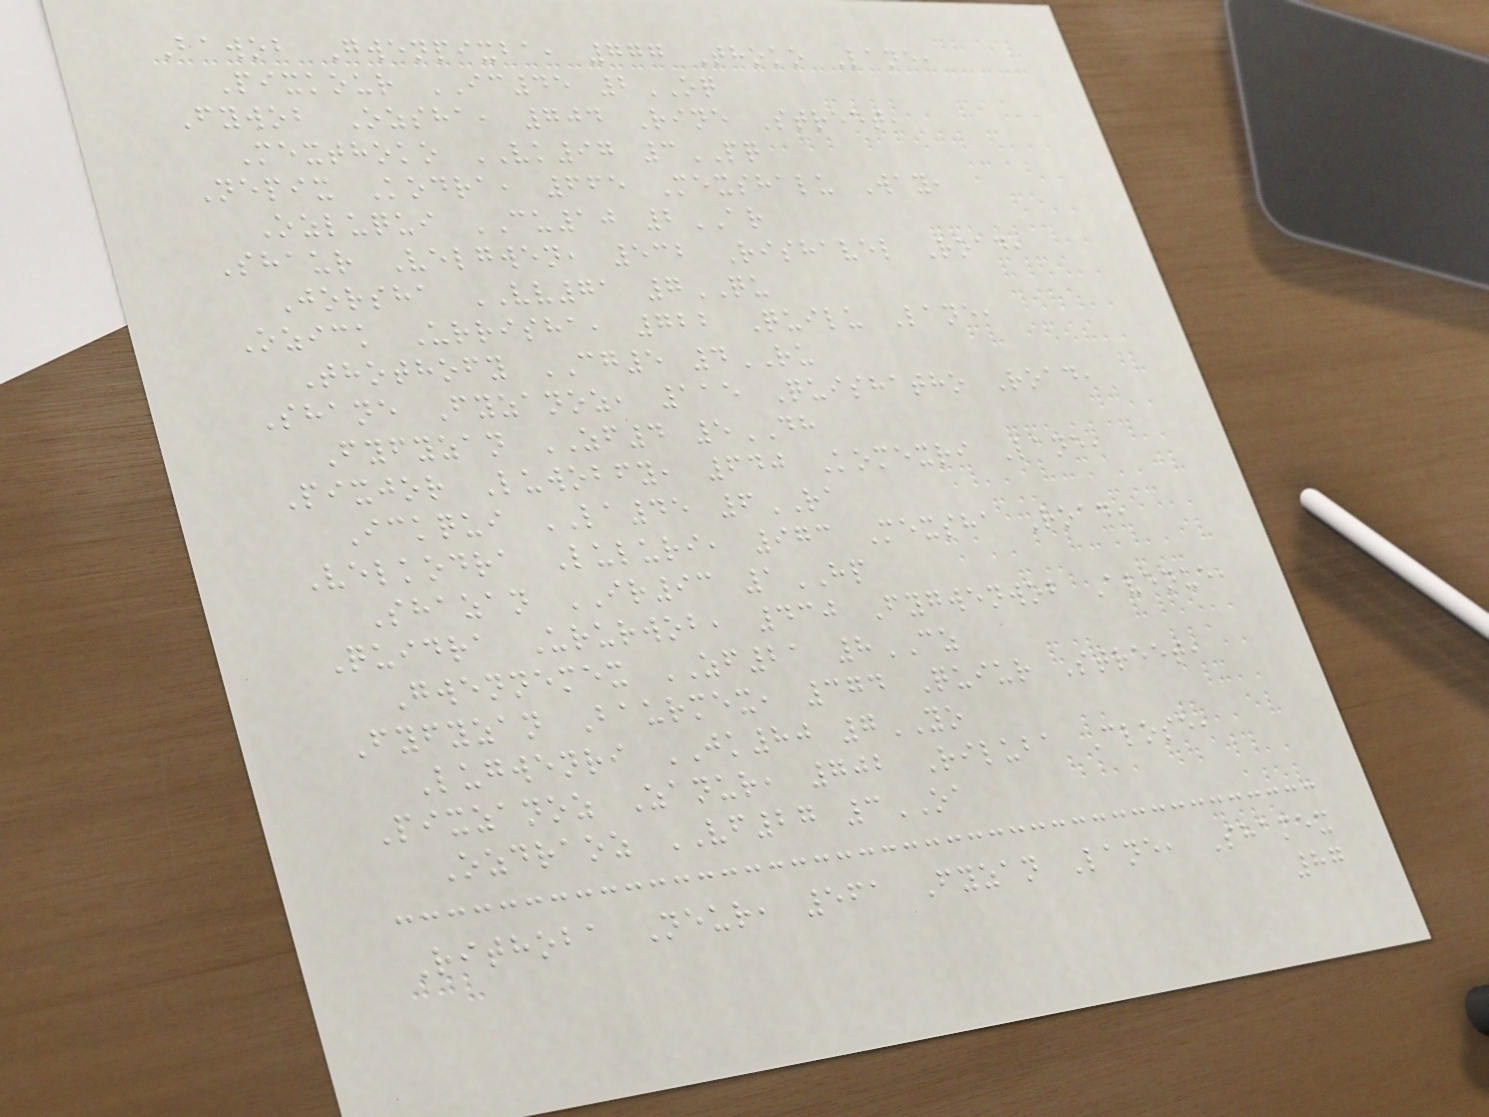Bawob Gwenpixba, 777 Thoko Lane,
Pixkour IC45 2OQ
Fywob Ozsha, 704 Rine Street,
Mexthoko VK97 3PQ
Nepix Kodra, 665 Mexshalu Way,
Ozluqui CU10 2AR
Shaur Velgwen, 532 Rishavel Road,
Jorsha VV71 7QU
Ozick Urrisha, 722 Quilu Lane,
Thothofy CG5 4RU
Shane Fyzanoz, 115 Quishatho Road,
Fyfyzan ZF4 5DH
Pixjor Luwobfy, 640 Komexri Lane,
Ickqui LA45 6RA
Velkodra Luluri, 973 Mexsha Road,
Shazan IR93 1HP
Quidra Ururwob, 430 Fygwenwob Avenue,
Gwennemex ZF21 8CZ
Fyfyzan Baurmex, 374 Quiur Street,
Lugwenri JK80 7YO
Pixzanoz Zanur, 702 Riluba Close,
Ozdraoz VF27 3OA
Rithoba Neur, 561 Fyzan Lane, Shamex
87
